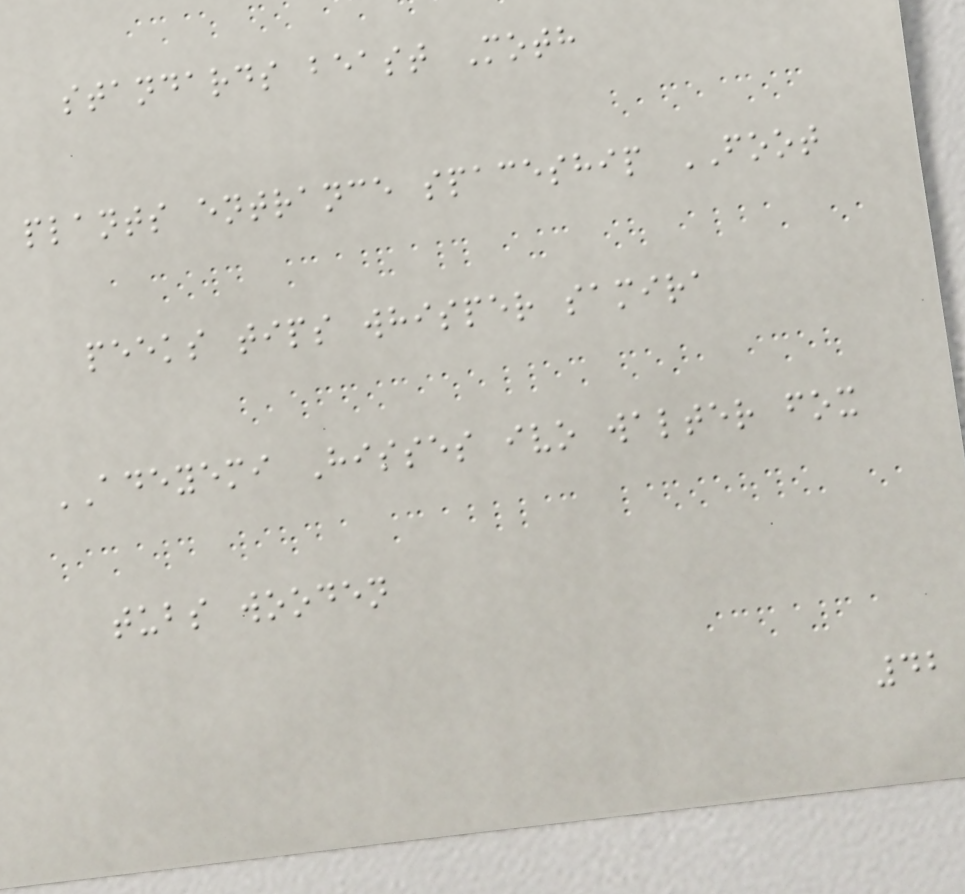standards beast Moth
plants entrance spaceship FOOT
peeks tips whisper samira
ADEYEMI Hisses ivo walter fox
tubs wooden
42
